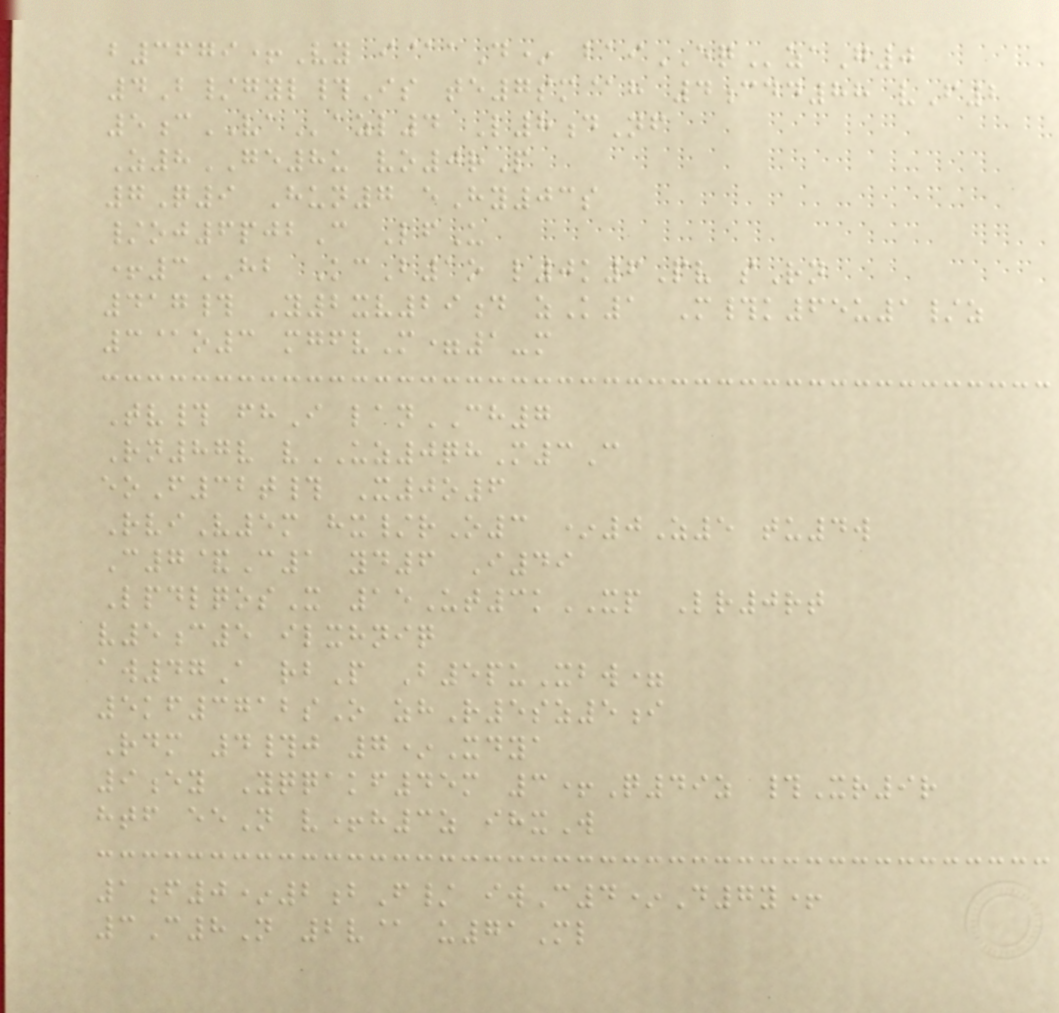b3679+Vy i@aD* baiEQzaG0
4B/gyl#Is te7sm@h 4cdd88 vF2
5cVAazl4 L8dNf
Z8GE8u vo0rP
7Q9 Hun7 eHy03s
/oj6pjbC LfU
+3HB KcB1o l0k6Pv sRn
417# Y2xv29d zK1 M#k65u1/z
3@o3 mgfvM=1-m
Tv# fhI lanCH7
Rn87v vUZ0qhM3C
eoF32t# X0o6
RviV5m hx/rO3 *0Z5 tu4w
C7&C1 yd6 I49
LpdlqosX 15Ut3kXP Lr0rt
v5c5 ilxhniq
aw47A rbP B5puXbw=
5kf3712sO zhR5sz5i
Rdm 4#j 7*Xdya
9ey Yqqakf45m 3+Q49z #Xr9r
htf eeN v+h3z ihxW
1f0*2bF/ iwC4*D7y+
3C8N 2v@ u71Ml
